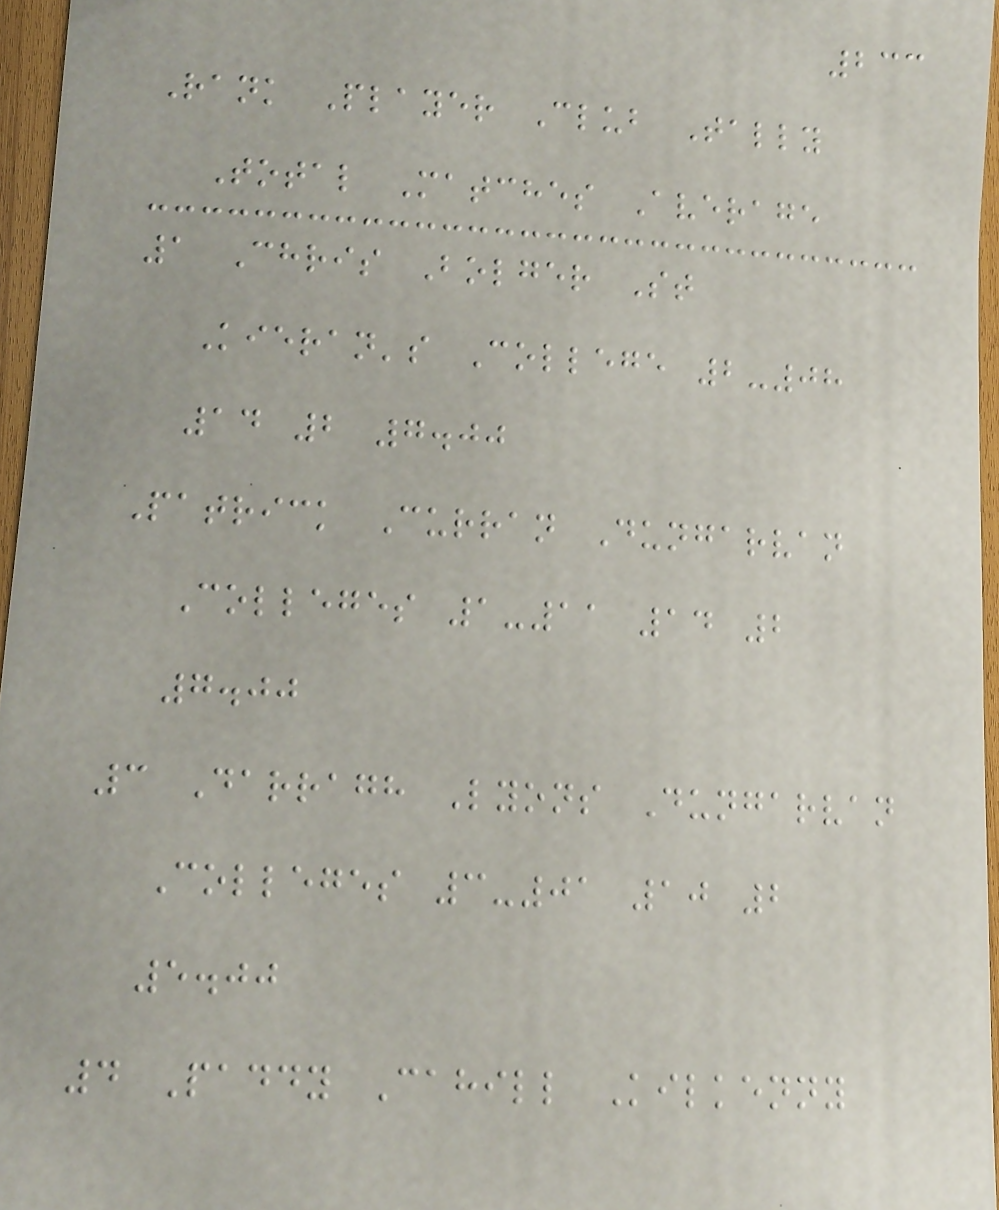233
Rank Player Club Tally
Total Matches Average
1 Chris Bolger St
Kieran's College 2-08
14 2 7.00
Patrick Curran Dungarvan
Colleges 1-11 14 2
7.00
3 Darragh Lyons Dungarvan
Colleges 3-01 10 2
5.00
4 Paddy Cahill Kilkenny
